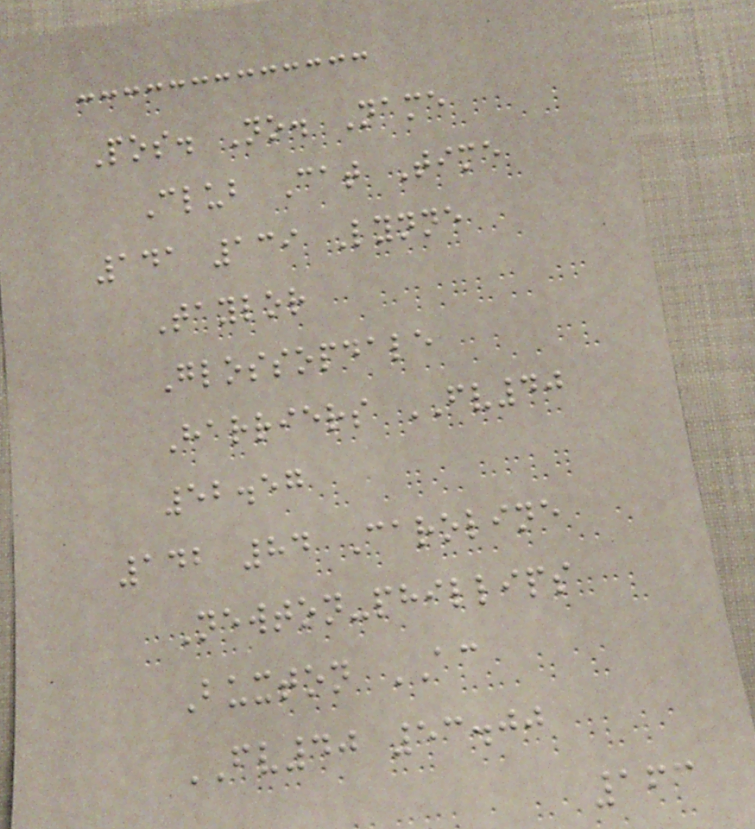Pos. No. Name
Club Cat Time
141 139 Lynne
Taylor
Glossopdale
Harriers FV40
52.57
142 84 Caroline
Newton-phillips
Buxton AC
FV40 53.00
163
